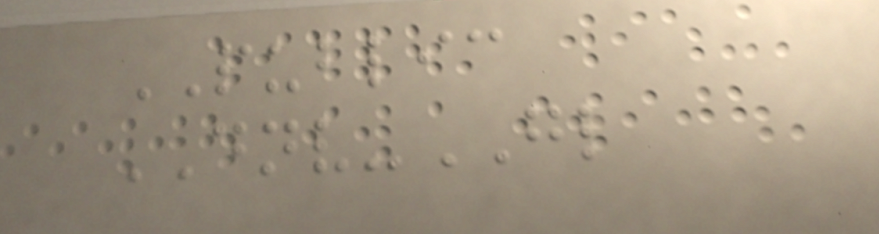PUBLIC
DNV-GL
